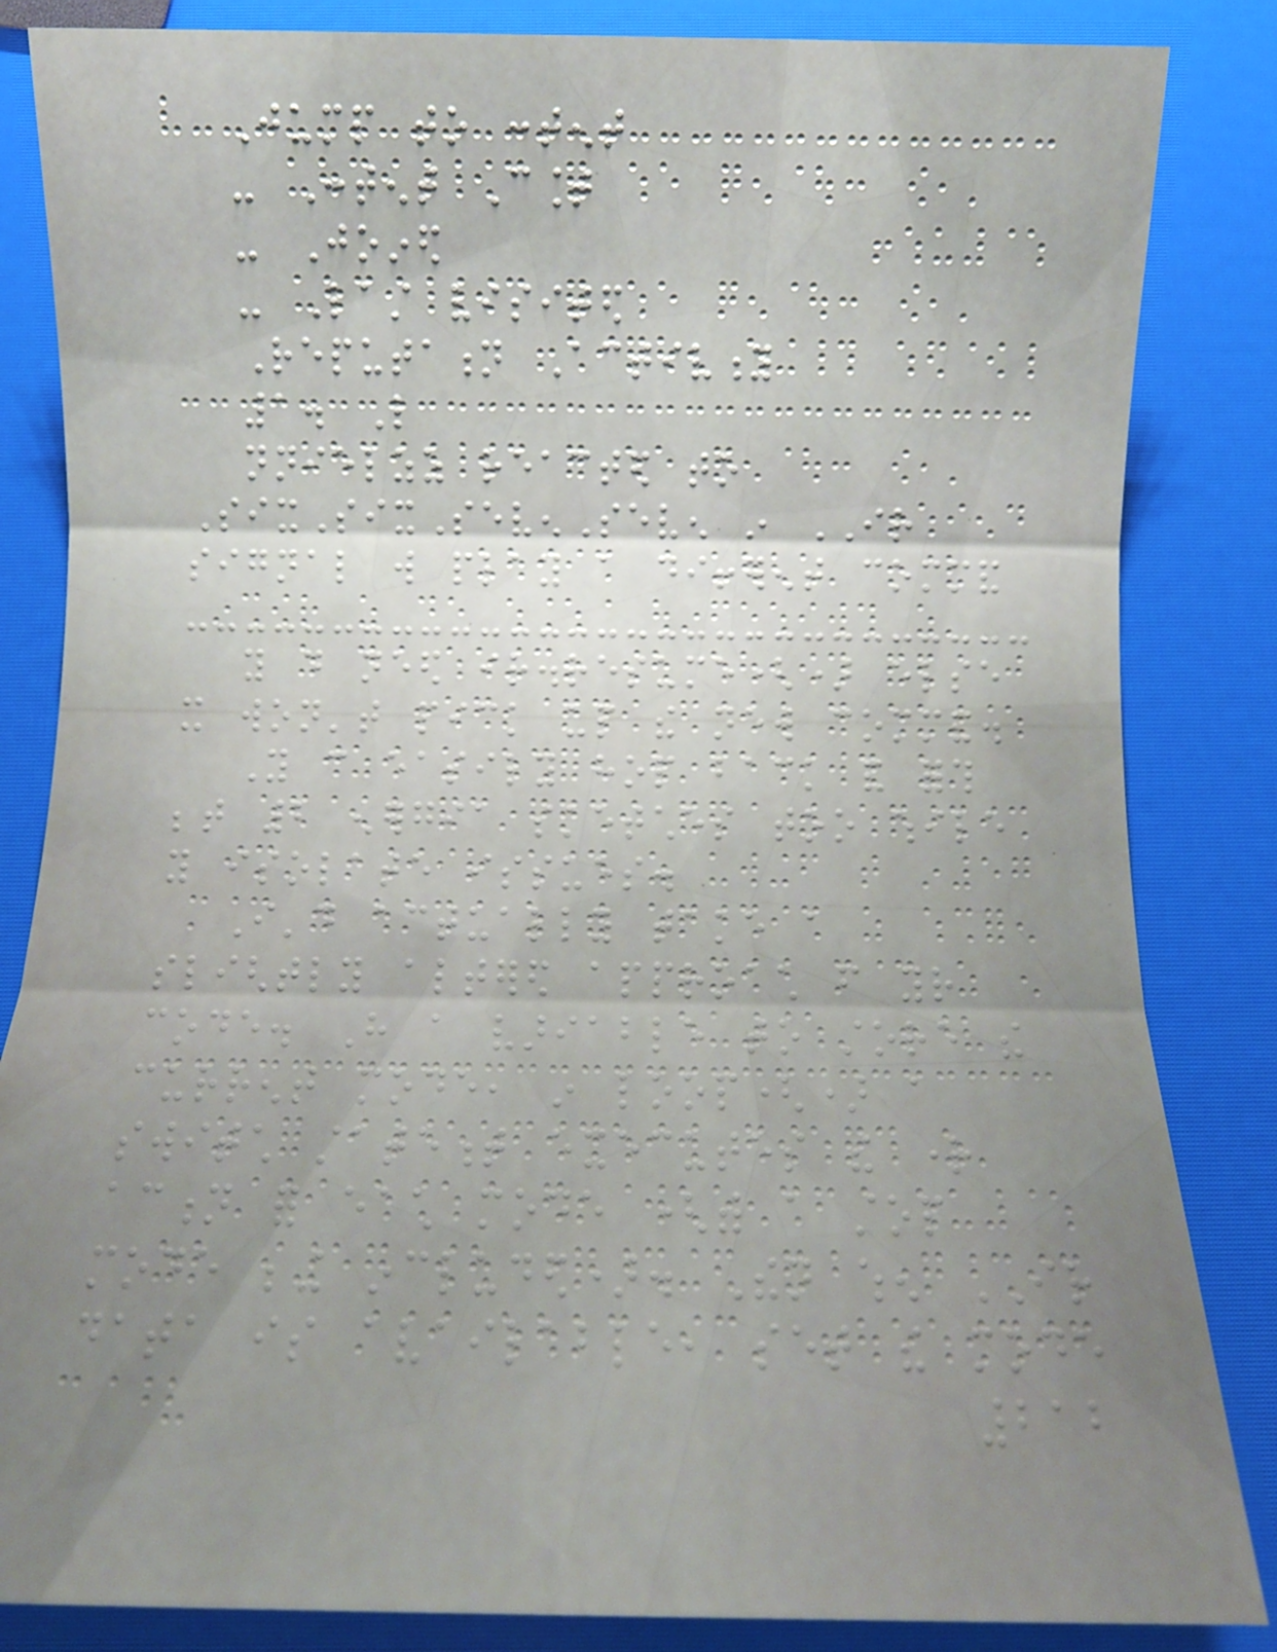Jump to content
- Content Count
- Joined
- Last visited
Reputation Activity
1. Like
nnielzz reacted to
SixSixSevenSeven in IR
signal will play a different command
you do need ir.resume() else
it won't pick up the new command.
You can easily hop back and forth
between 2 energia sketches too while
you isolate issues.
I'd actually take a
slightly altered approach from your
code. Have a variable to store the
current mode, in loop() a
switch statement executes the right
action for each mode (with a stop
mode being included). Then when IR
data is available, set the mode
212
